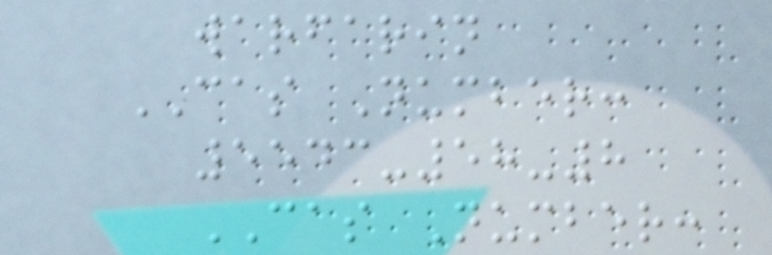warfarin
CAS Number:
5543-58-8
CAS Number:
